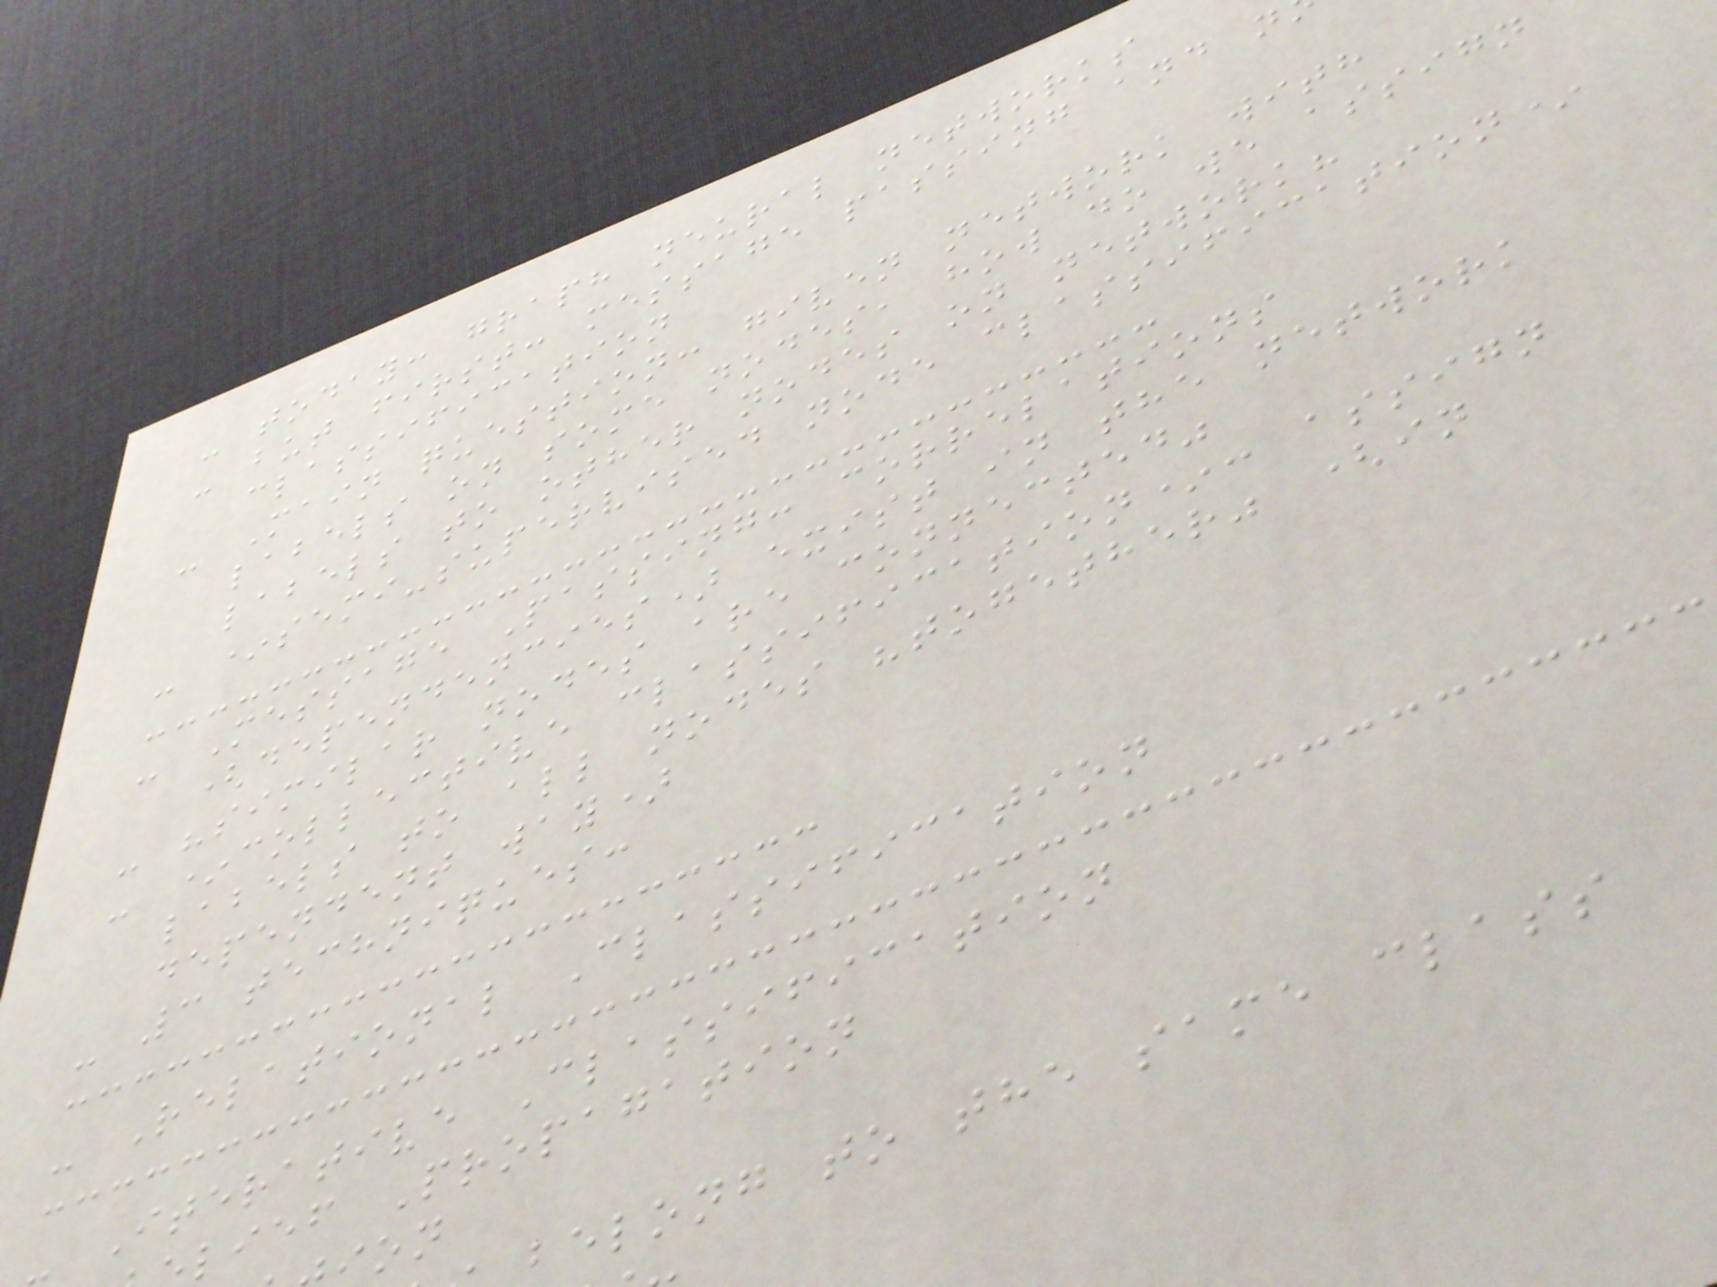- today: graph neural networks
- but first: message passing and n
classification
- Main question: given network with
labels on some nodes, how do we assign
labels to other nodes on network?
- *semi-supervised node classification*
- Message Passing: correlations
(dependencies) exist in the network
- "similar nodes are connected"
- *collective classification*: assign
labels to all nodes "together" (in
dependent way)
- 3 techniques:
- Relational Classification
- Iterative Classification
lief Propagation
belong to the same class
